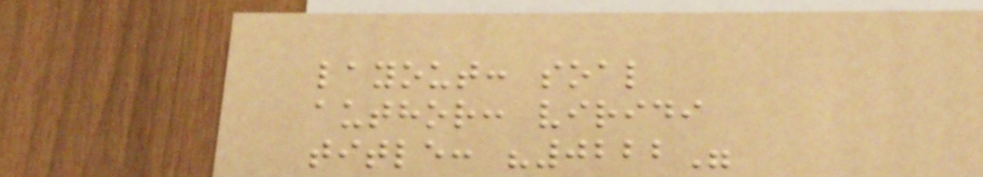layout: soal
author: viridi
title: "0222"
